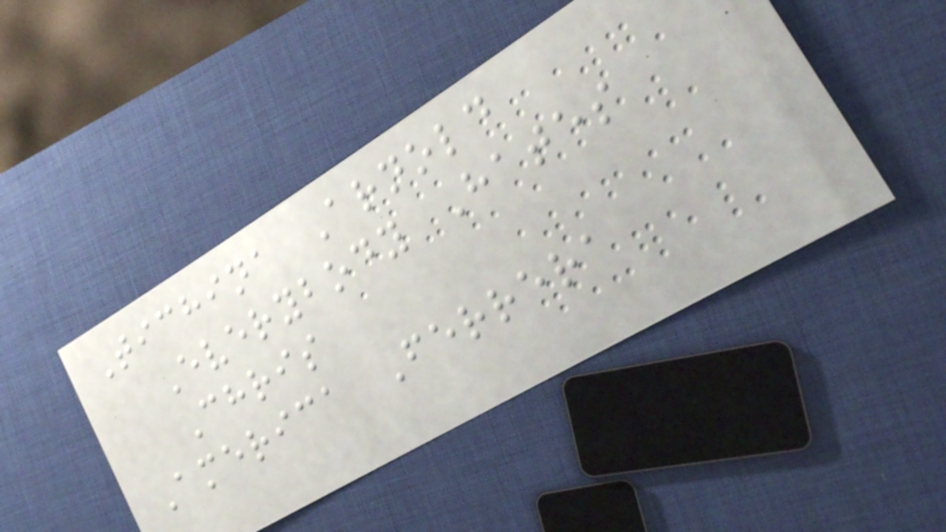Tichina Arnold
Everybody Hates
Chris
America Ferrera
